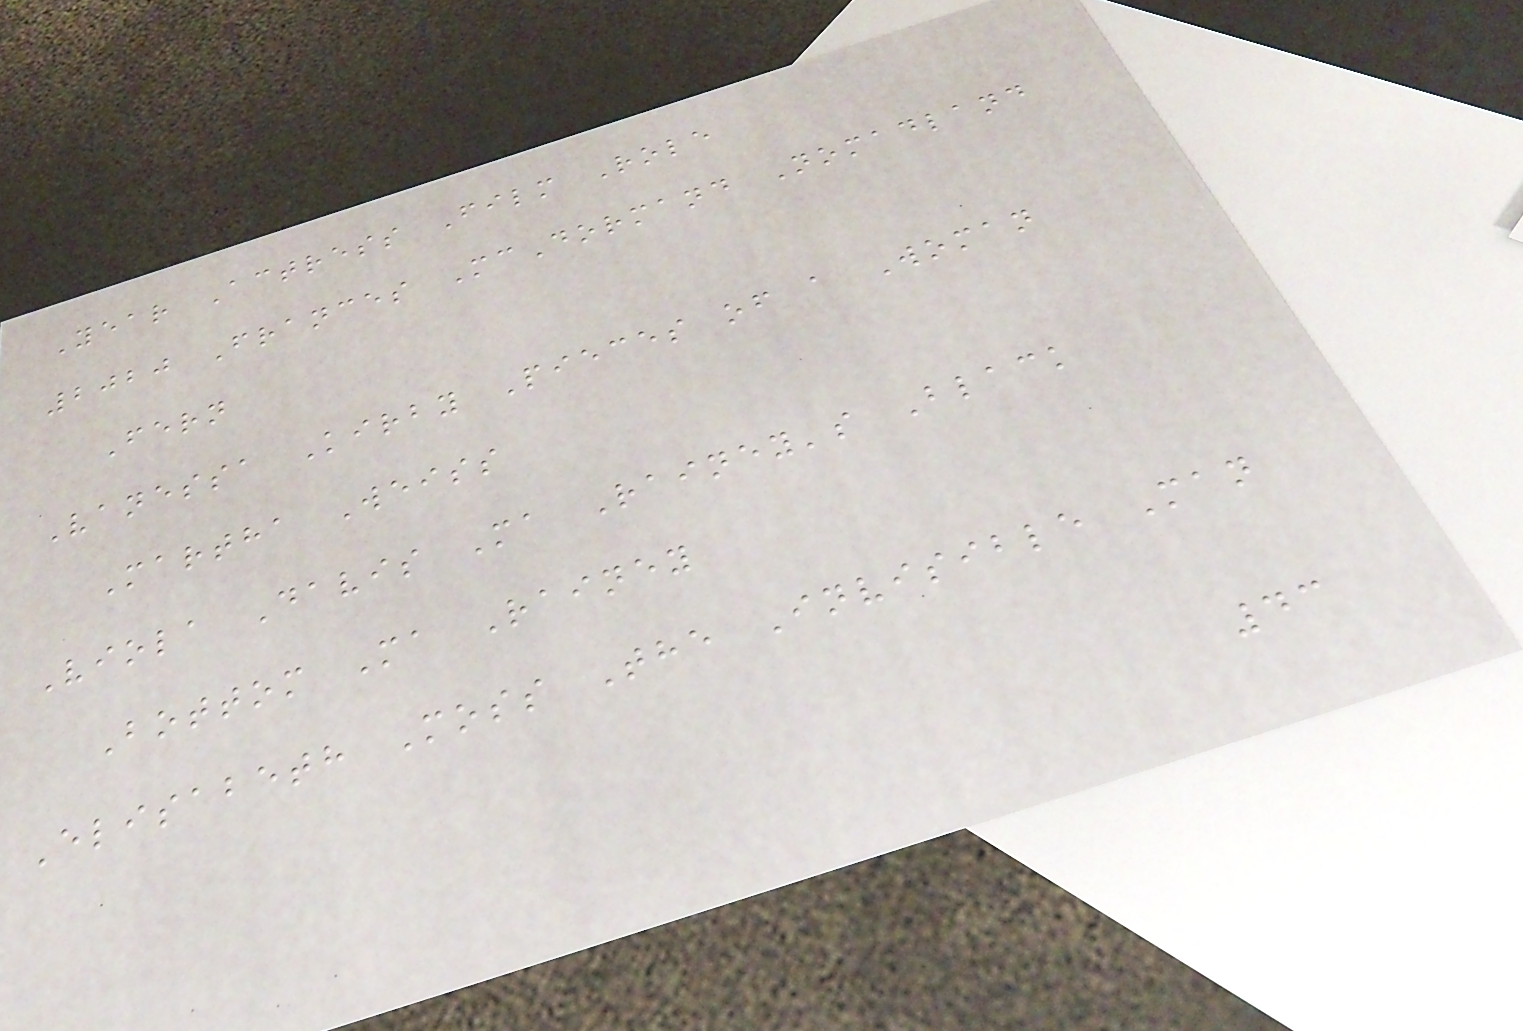Year Actress Film Role
2020 Frances McDormand Nomadland
Fern
Vanessa Kirby Pieces of a Woman
Martha Weiss
Viola Davis Ma Rainey's Black
Bottom Ma Rainey
Elisabeth Moss The Invisible Man
43
